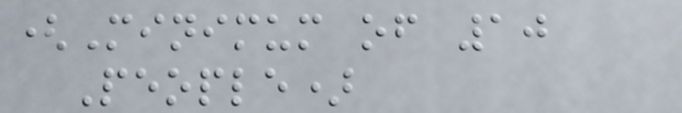(Minimum of 10
People)
